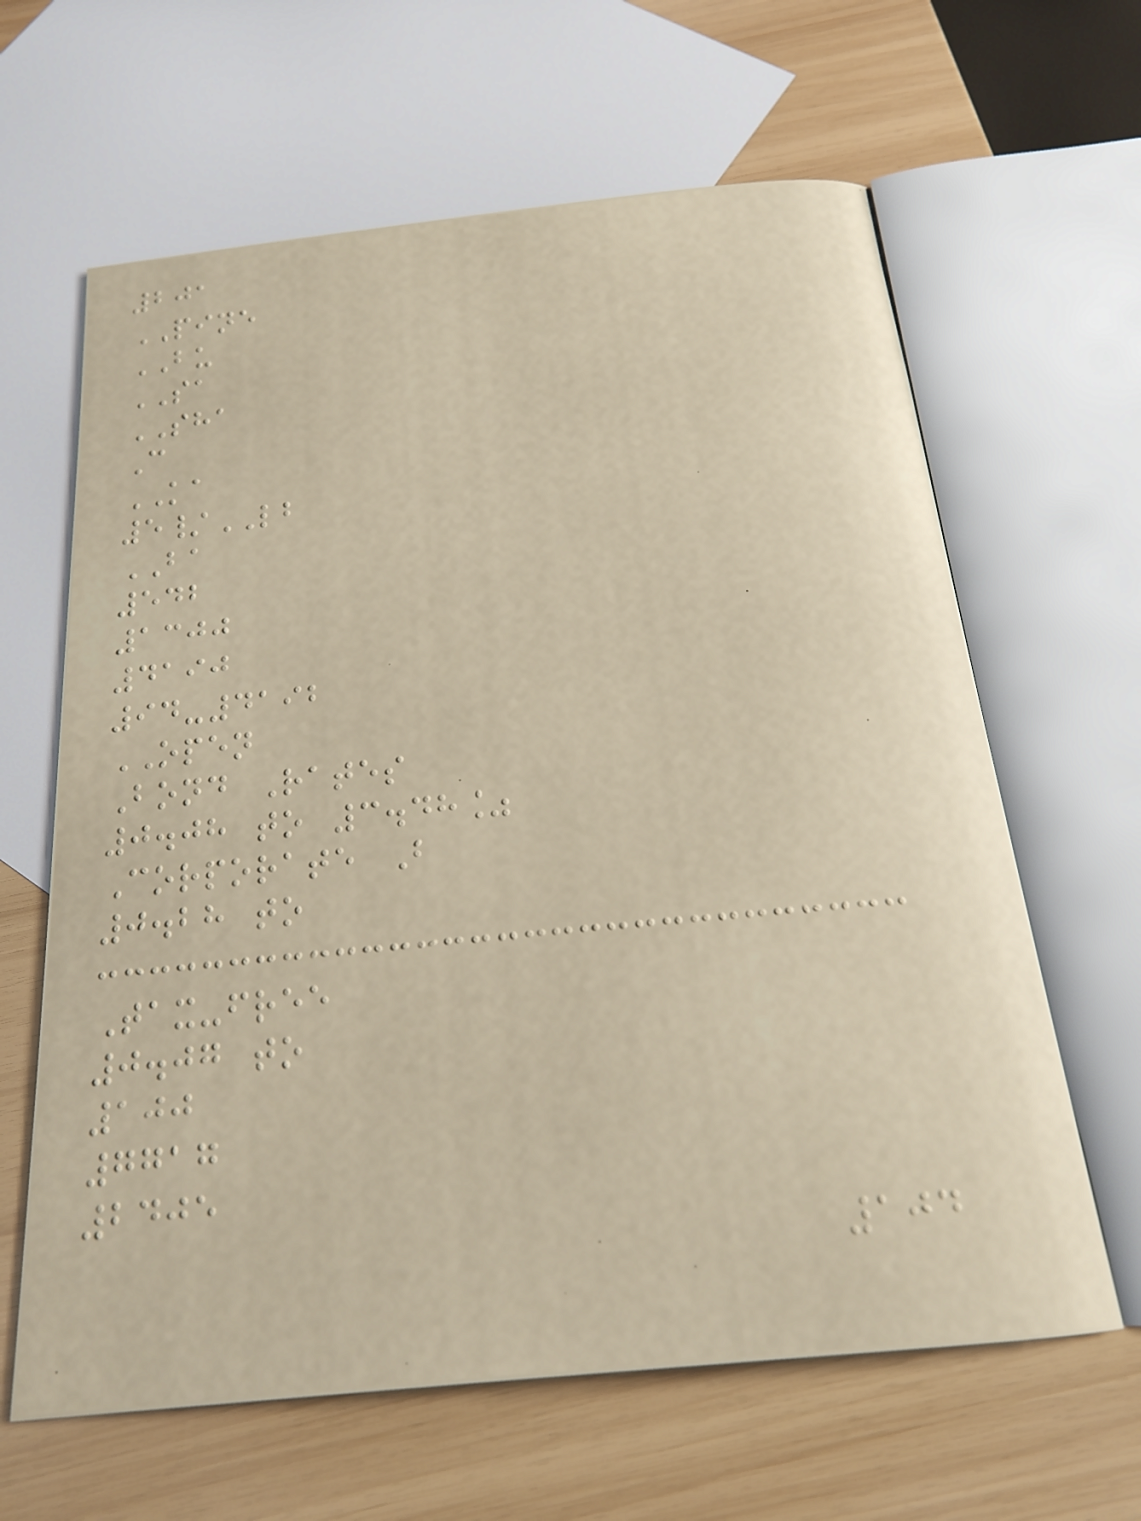201
PINE
BU
SA
SHA
C
KA
5/LB
BA
542
1300
4190
94-4192
OPEN
Bond Rates
0.08 to 3.48%
Corporate B
0.28 to
Tax-free
0.07 to
100
7717
2405
104
